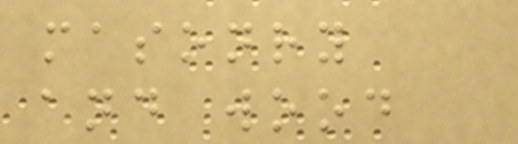masonry
and wood
